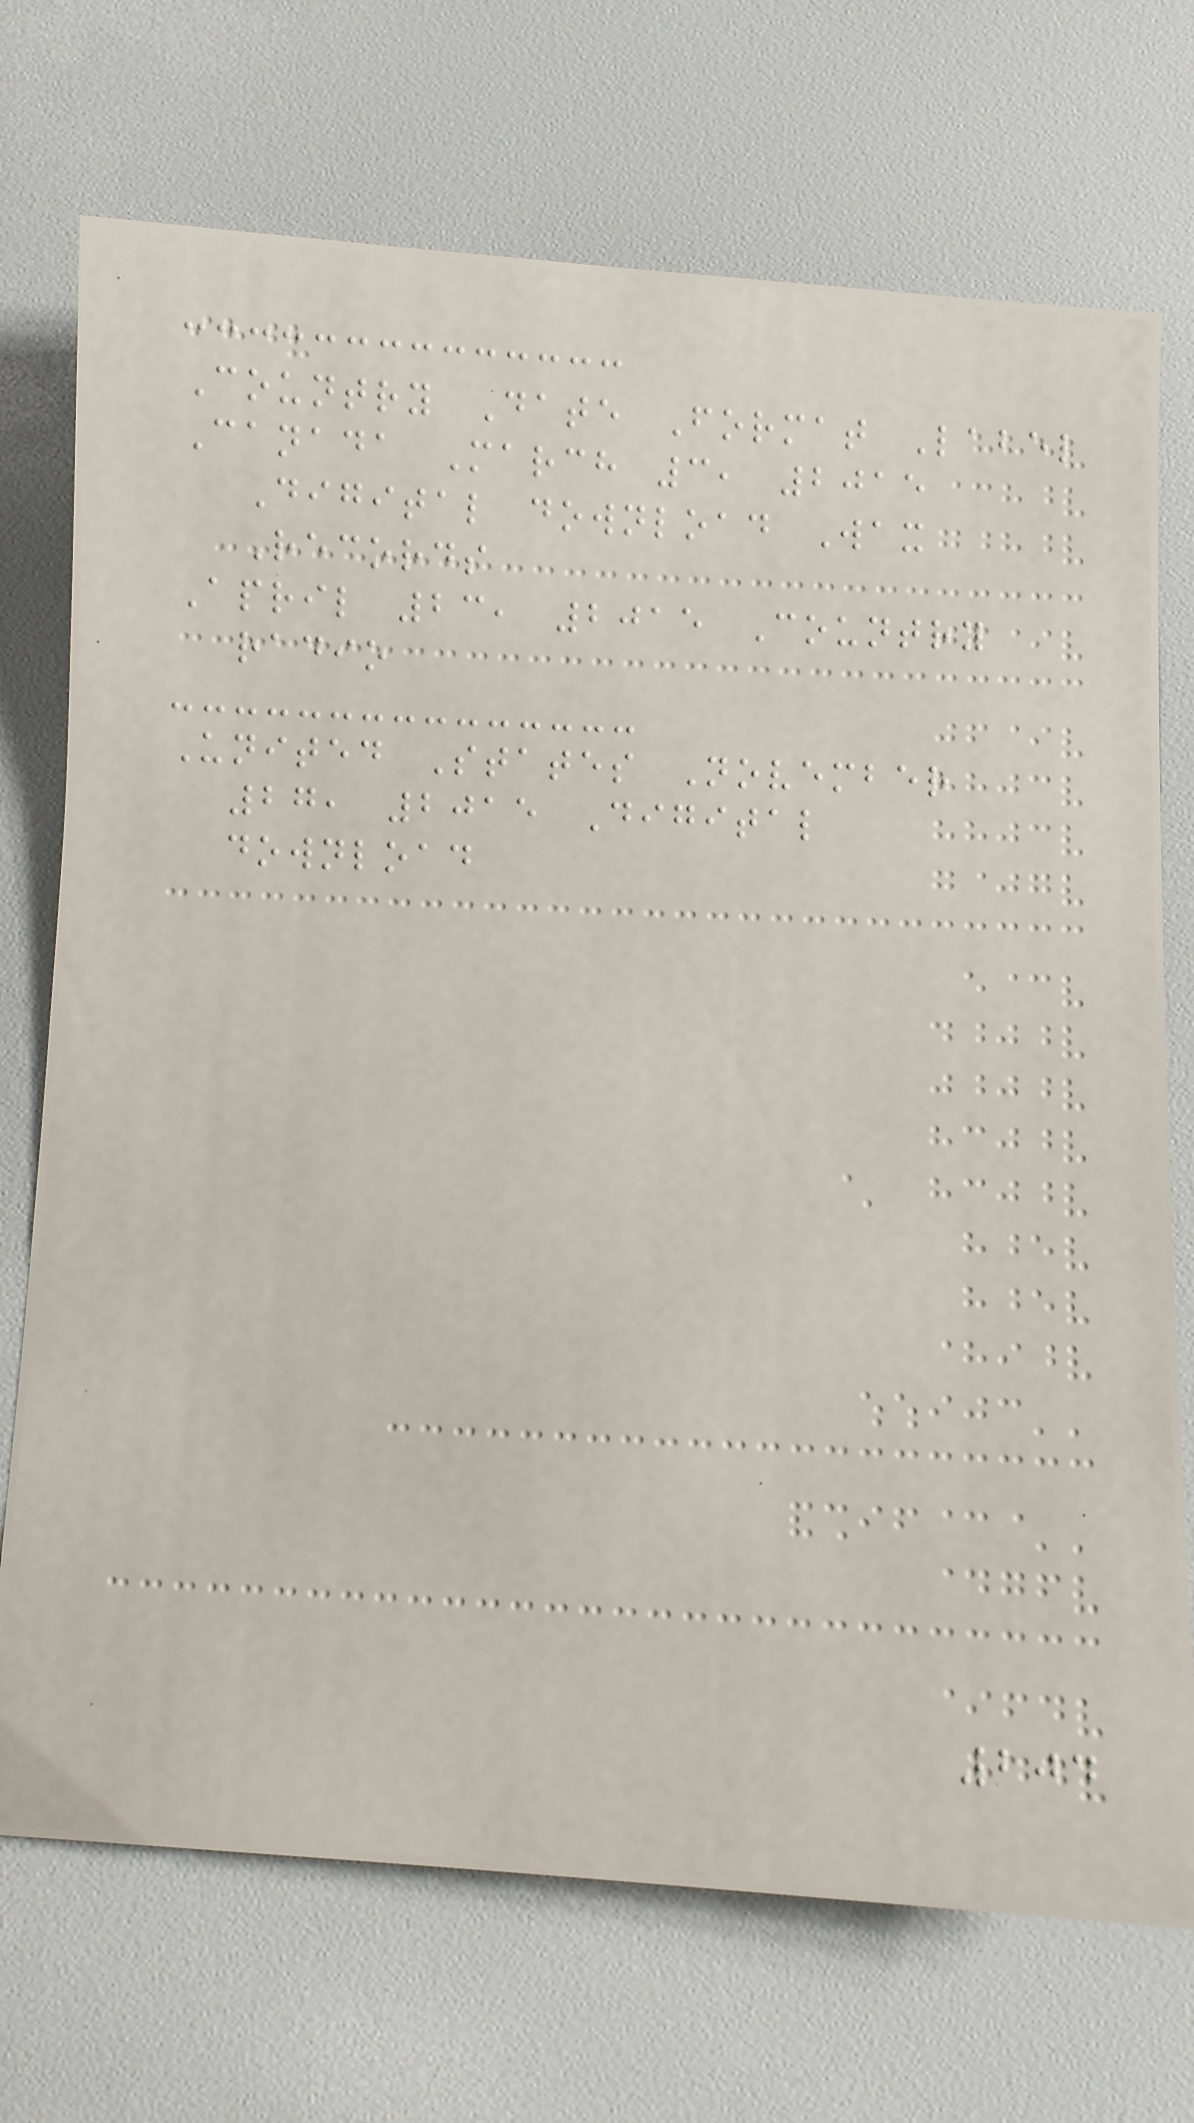Country Date Format Label
Canada March 3, 2015
Digital download Wax
Records
April 23, 2015 Country
radio
United States November
27, 2015 Digital
download
204
